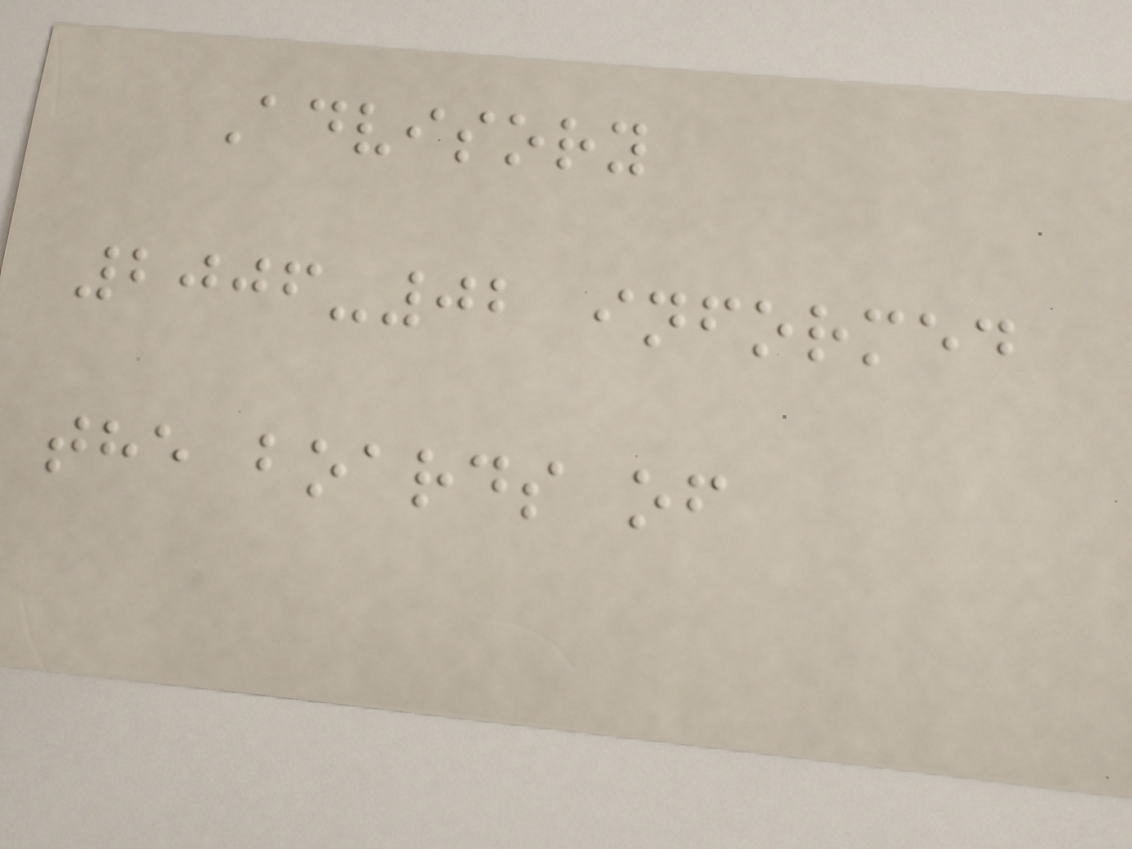Advisory
2006-02 informed
the boards of
